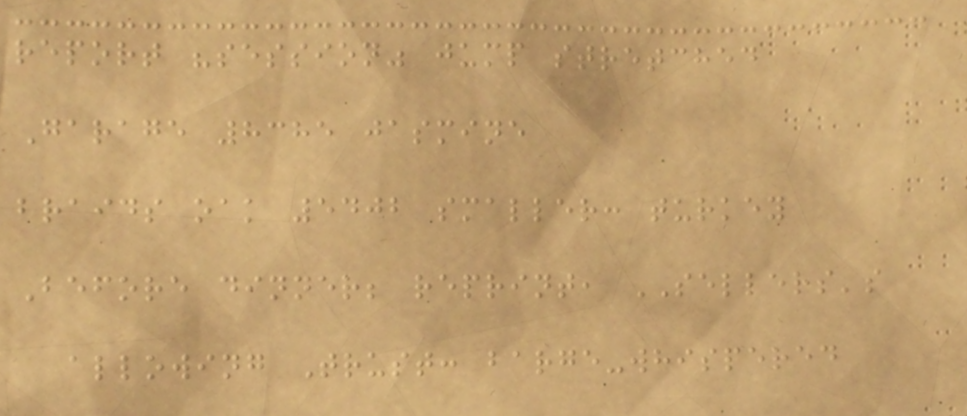report "session" jump stretched
Garage 8385 jasmine
braids oak 5402 smaller: turkey
Before dinner; reprint, SELLERS's
allowing Trust: barge-whispered
